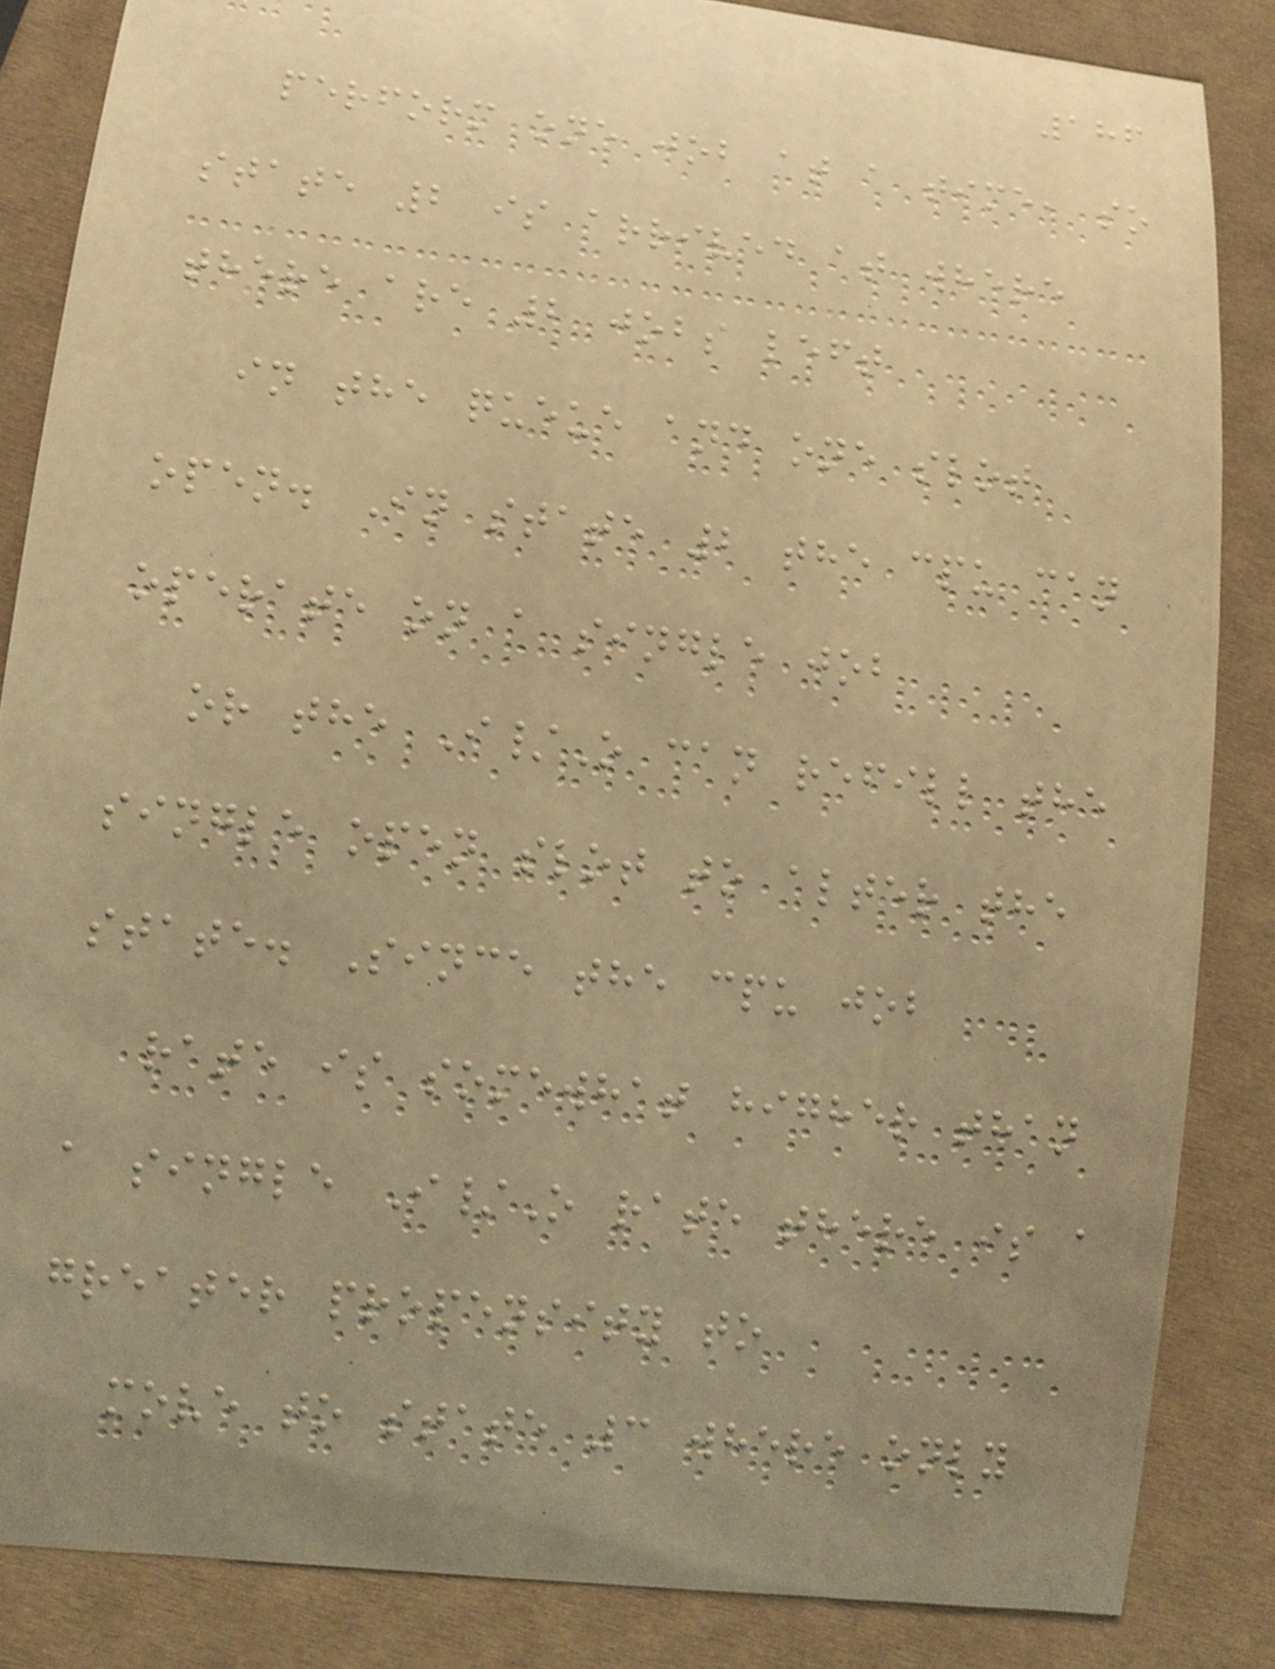186
perform one job at a time, so
state 2 is arrived at where
there are 2 jobs left
in the queue and one slot
open. In state 2 the cpu can
operate on a single job
or the I/O can refill the
single open slot to alter the
state. Since the cpu job
rate is somewhat higher than
a single I/O rate there is a
greater propensity to
move to state 3 where only
